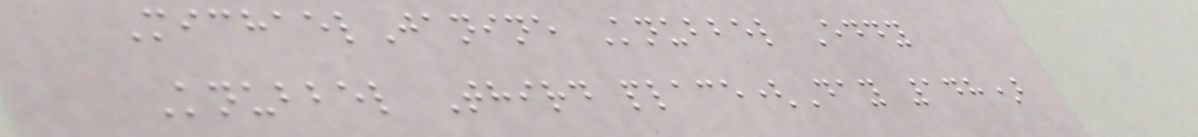MichaelJanine Knubbel Eddy
Knubbel Third place(Day 148)
